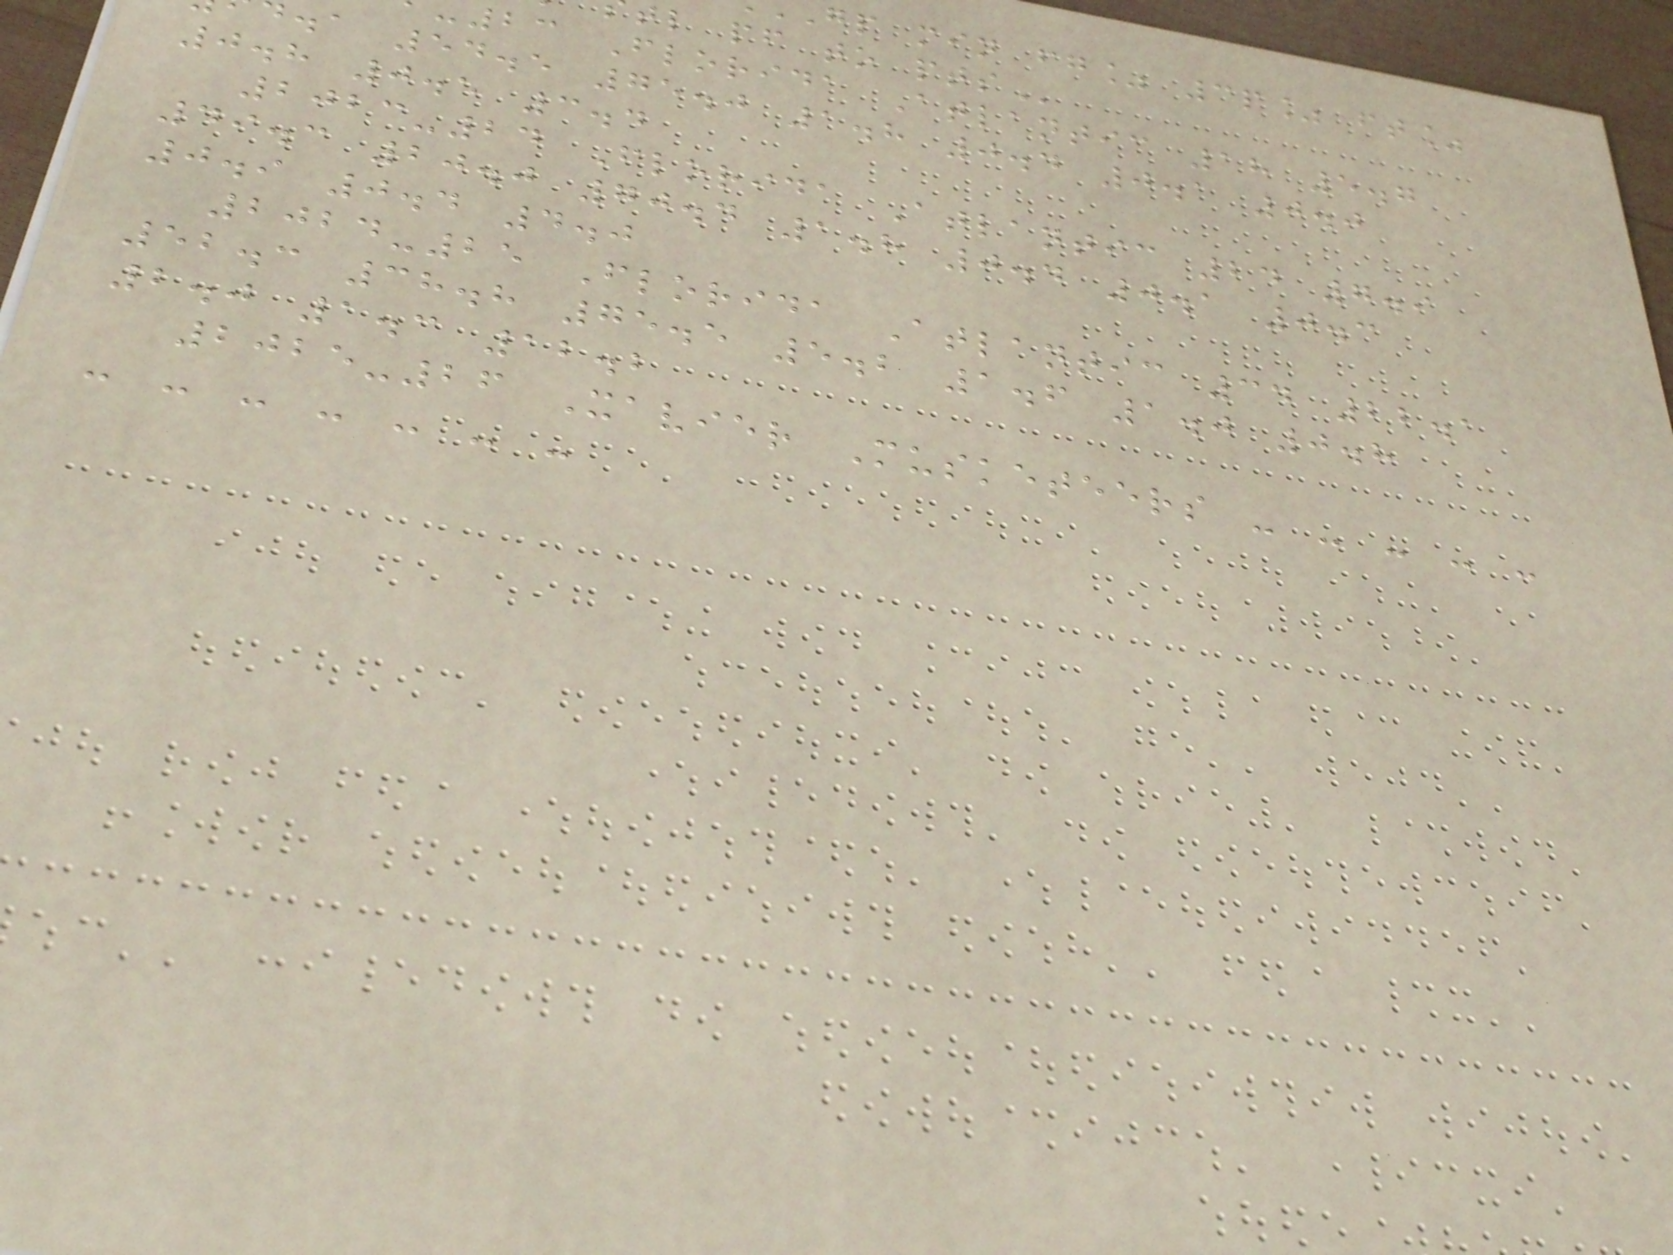gp min fg% 3p% ft%
tl pf to
23 Florida Atlantic 18 5.7
.a 54.5 75.0 1.8 0.4 0.1 0.0
0.8 0.5 3.4
2023-24 Florida Atlantic 24 7.9
49.3 20.0 70.4 1.8 0.4 0.1 0.3
0.9 0.4 4.0
2024-25 Florida Atlantic 34 22.1
52.3 38.8 75.5 5.2 1.6 1.0 0.8
2.0 1.3 12.2
2025-26 Xavier Musketeers - - - - -
- - - - - - -
